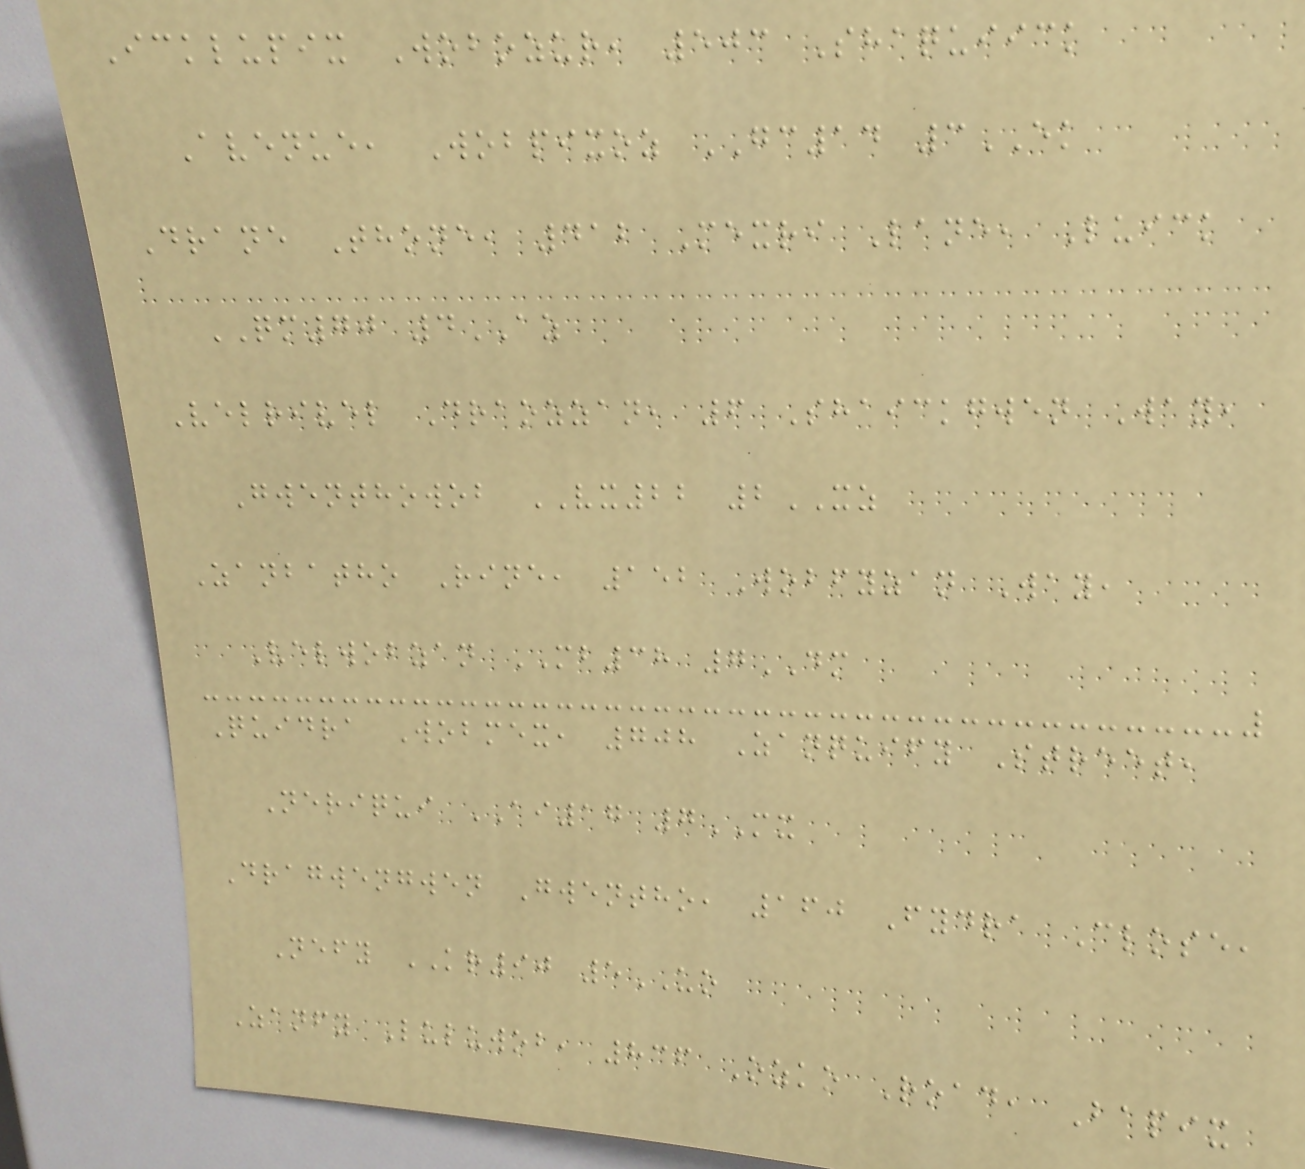Icklupix Wobozur, 503 Shaquiick
Avenue, Wobpixoz GC14 3EK
Drane Thone, 412 Mexri Lane, Luick
QM70 4AZ
Velrivel Draozzan, 6 Shaickgwen Way,
Gwenthowob VX22 2XZ
Zanbatho Rine, 152 Wobfyzan Way,
Velwobzan MB38 7DM
Quidra Wobmex, 708 Zanquify Street,
Neriqui AI17 7MX
Dragwengwen Gwentho, 160 Fydra Close,
Nefy KR90 5UO
Zanfy Luluwob, 836 Ozko Road, Bapix
